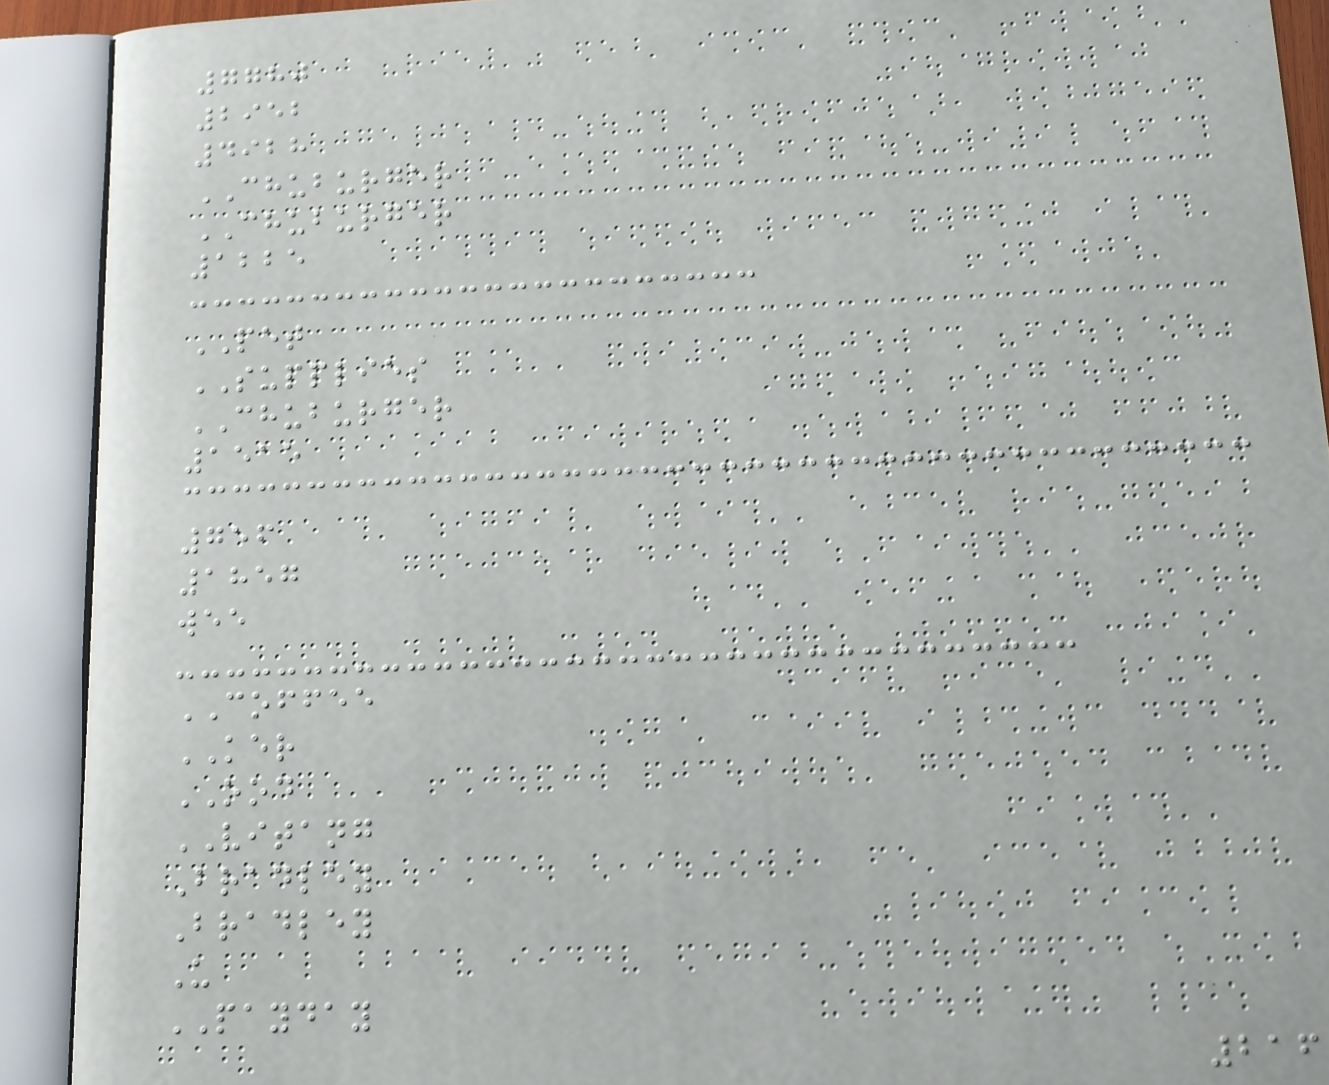7780
2952
4928
CHUBURGER
CHUBURGER
1225
PET
SUPPLIES
CHUBURGER
1515
756
1857
wee
COFFEE
KER
OOD
VITANG
Bradley
Bradley
U
PAYDAY
216
